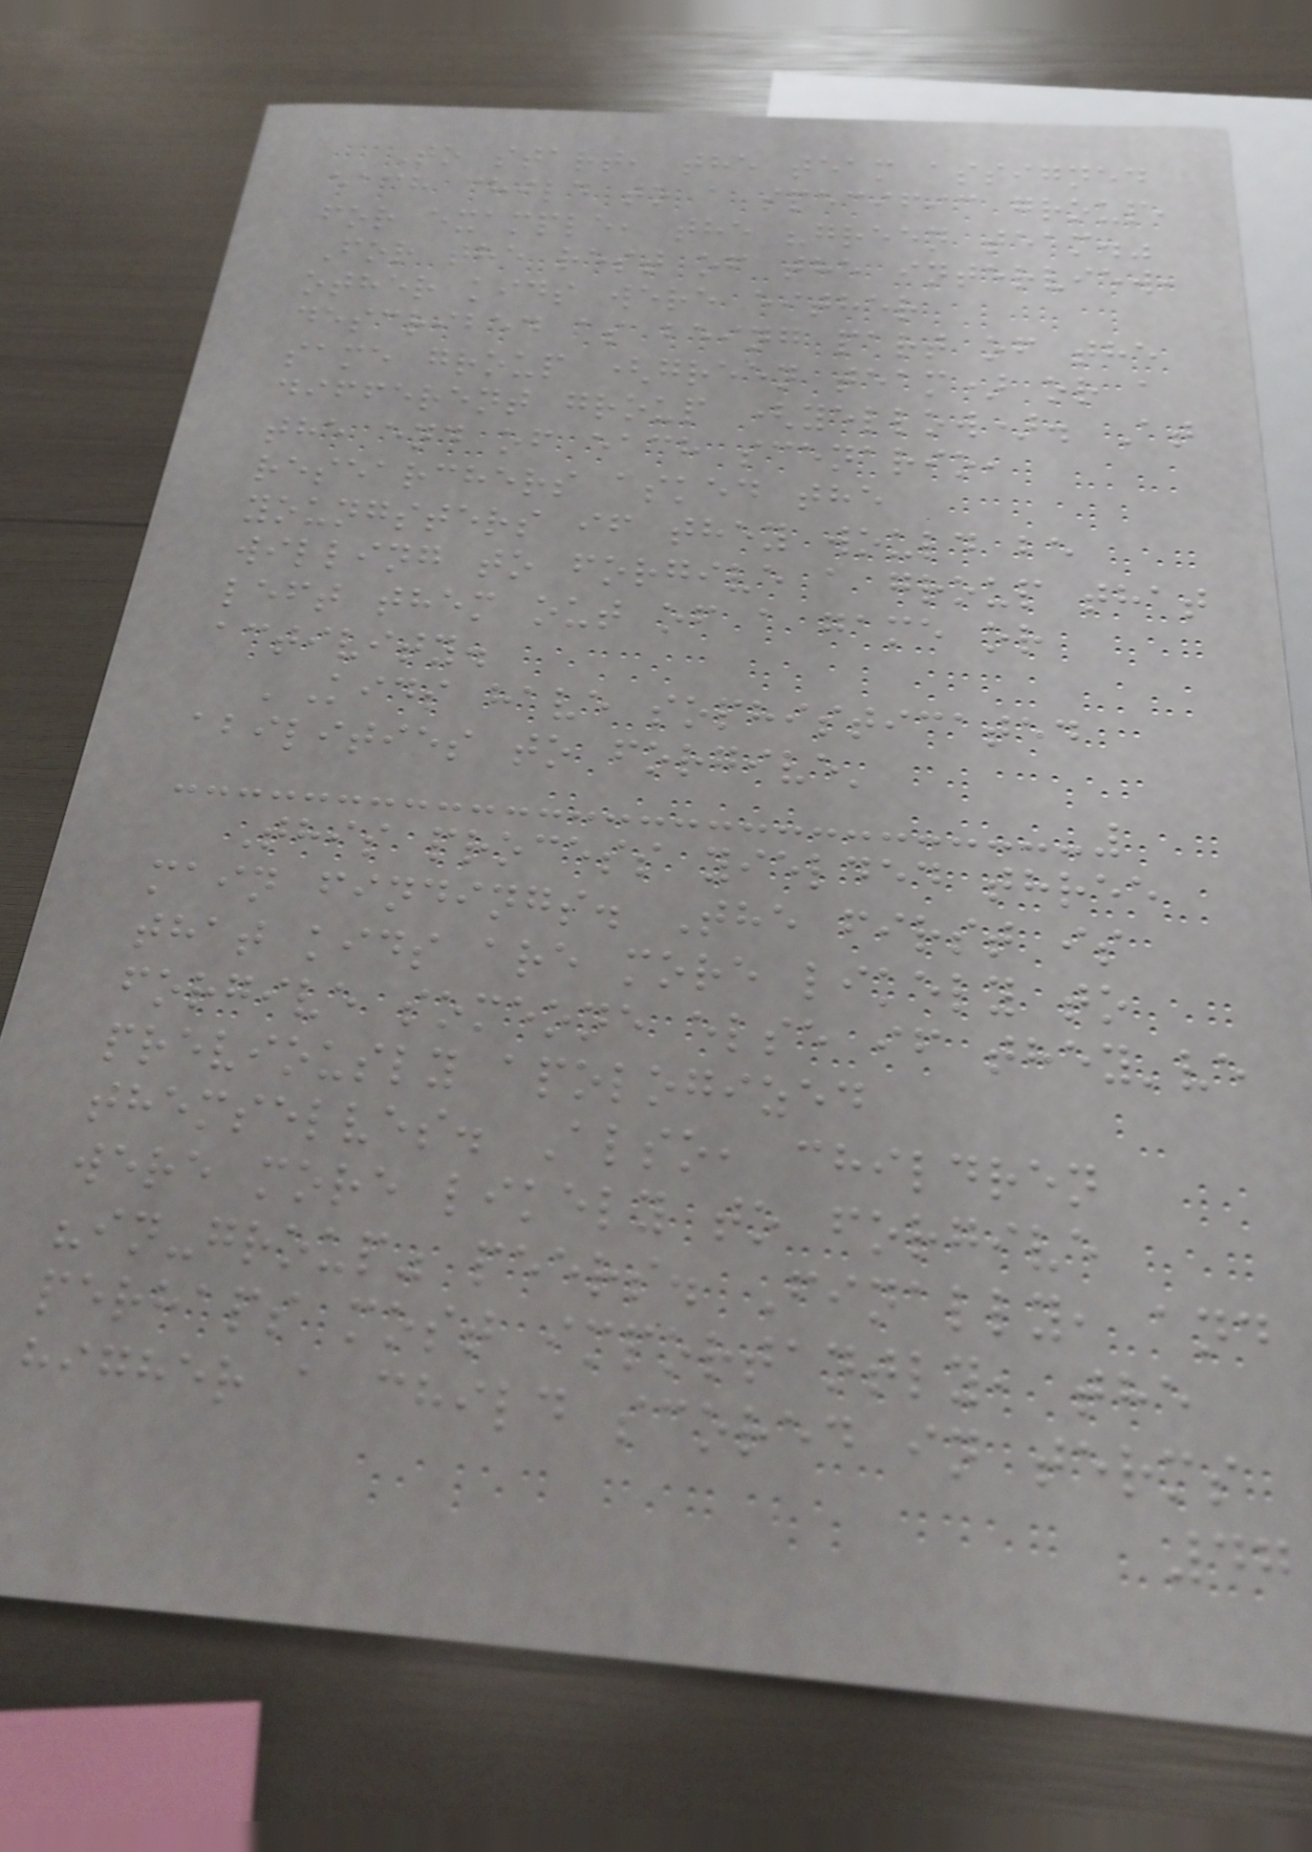To start, the team assigned
each child to a specific group,
for example, the "green team."
For the rest of the interview,
other kids were either
described as being part of the
same group (green team) or a
different group (yellow). At
the end of each scenario,
researchers asked the
youngsters if they would be
willing to forgive a group that
left them out of a game or
activity.
'Kids have sophisticated
abilities to forgive'
This process yielded three
main findings. The first is
that kids are more likely to
forgive someone else if they've
previously apologized
themselves. Also, children
were more likely to forgive
"in-group" peers. Finally, and
perhaps most importantly, the
higher a child scored in terms
47
